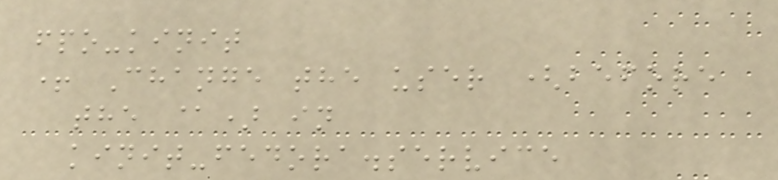fpo-kinit
+ Change the user (before
the @) in
kinit-fedora.service
